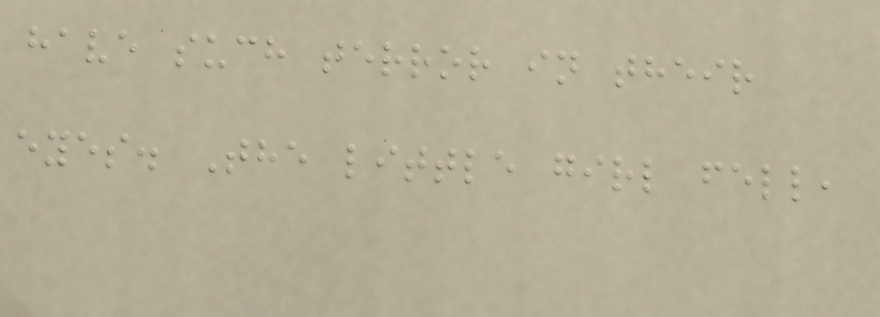have such terror in their
eyes. The little girl fell,
